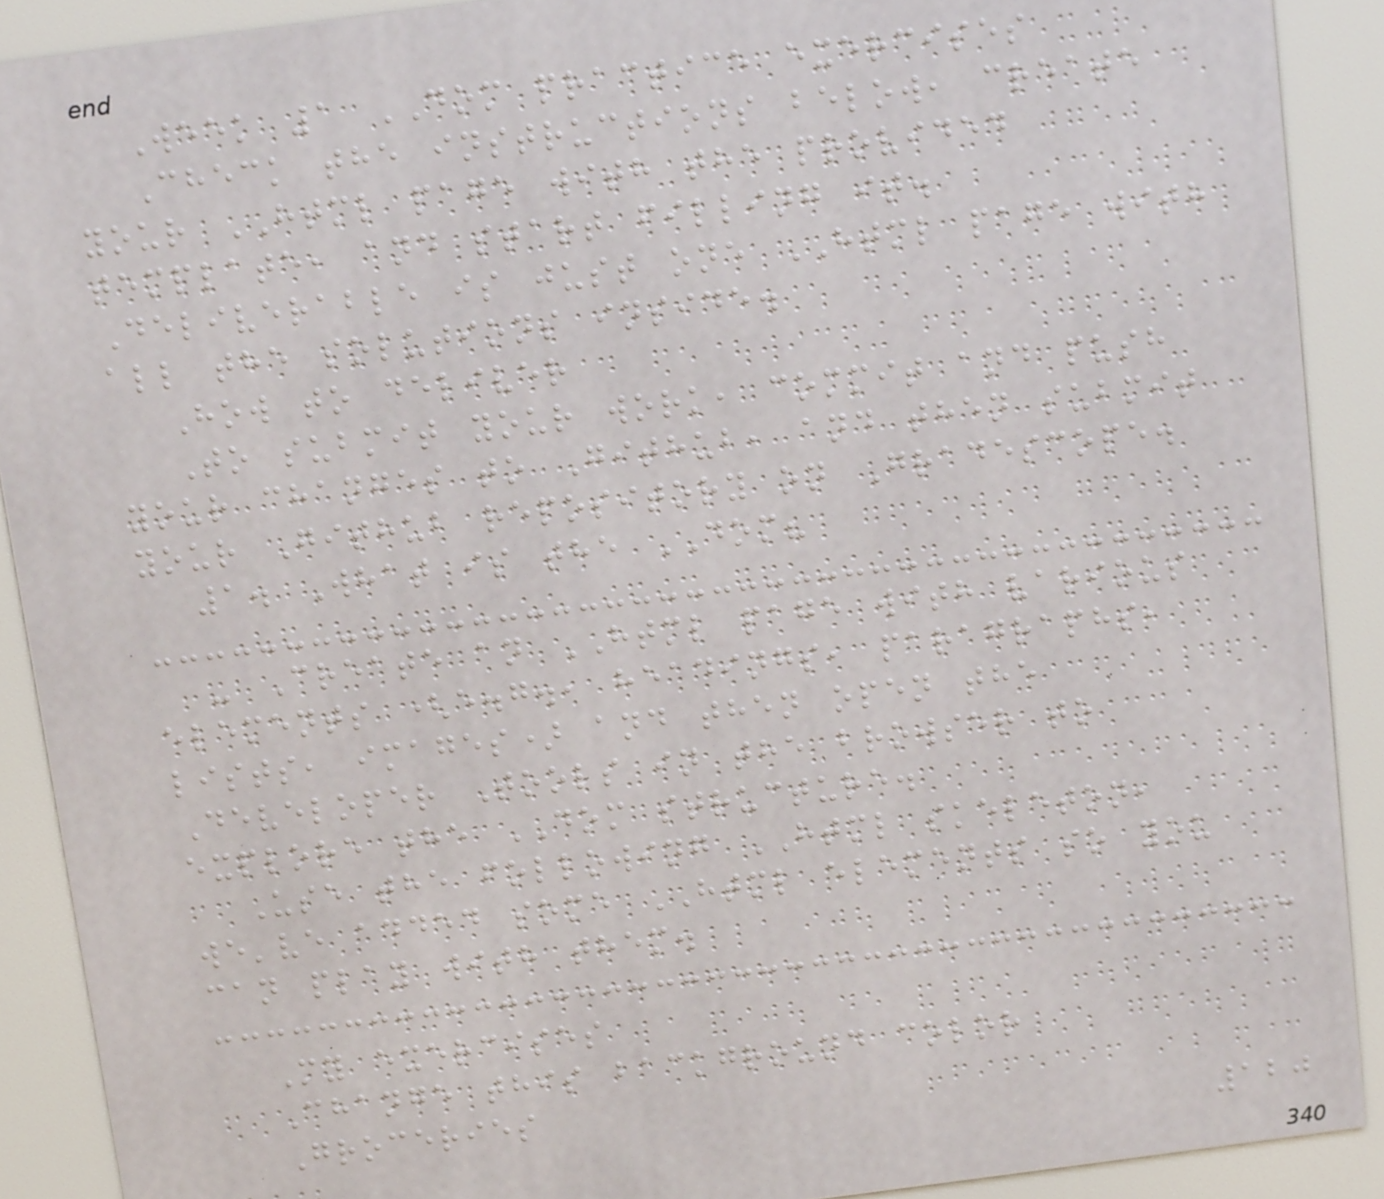Week 1 DOM practice exercises
Check the instructions below, create
your HTML page with the provided
template, and start filling it.
Deliverable is just one HTML page with
all the solutions inside.
How to deliver
To submit your work, commit and push
your changes to Github, and then submit
your Github repository on Gradescope.
1. What is the DOM?
- Create an HTML page with various
elements (e.g., headings, paragraphs,
lists, images) and then open the
Developer Tools in the browser to
explore the DOM structure.
Use the following HTML skeleton,
we've added some HTML elements so you
can play with them.
My exercises
Change this background color
Groceries
120
